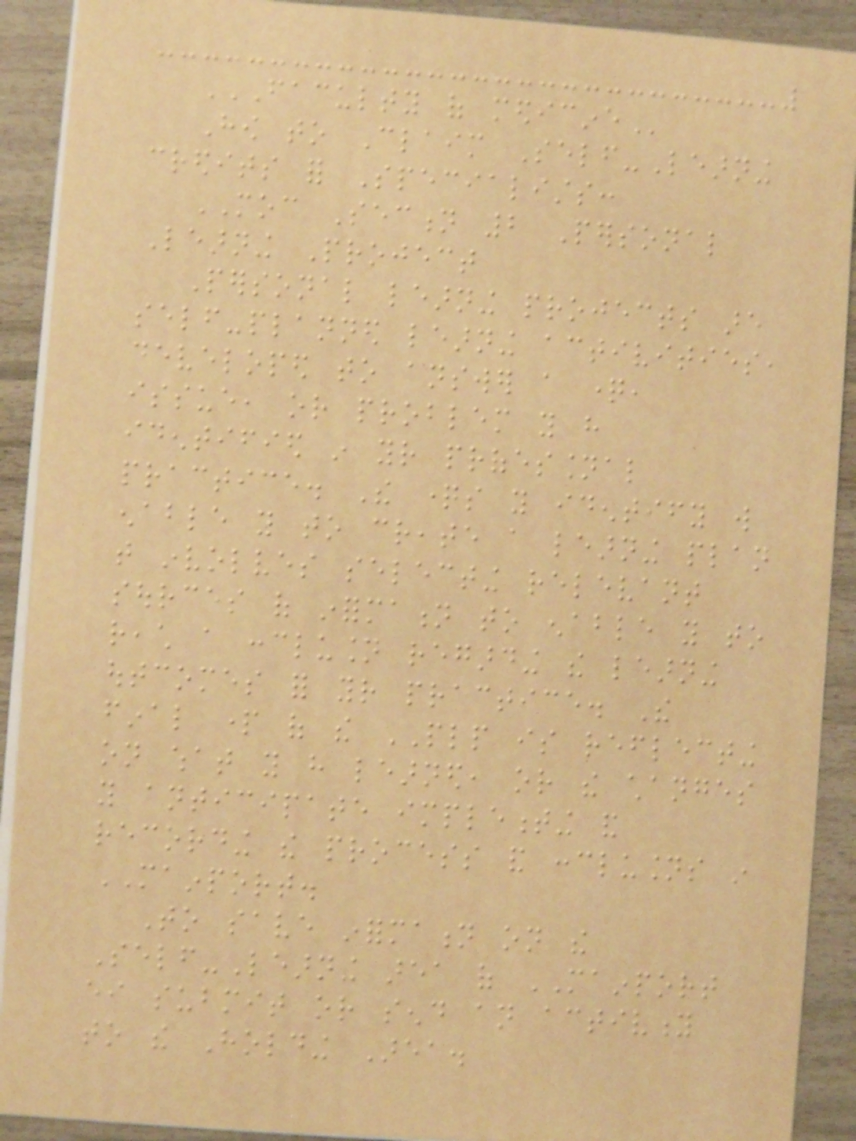FACULTY OF MEDICINE
How to Claim Self-Learning
credits for Specialists:
MOC Section 2 Personal
Learning Project
Personal learning projects are
self-planned learning activities,
developed to answer a question,
issue, or problem you have
identified in your professional
practice. The questions you identify will
enable you to create a learning plan
that involves selecting relevant
sources of information to enable you to
reach a conclusion regarding the learning
outcomes for your practice. The
final part of the PLP is reflecting
on what you have learned, or the changes
you anticipate implementing and
recording the process and conclusions in
MAINPORT.
To save information on the
Self-Learning area of MAINPORT
either submit or send an activity
to the Holding Area.
